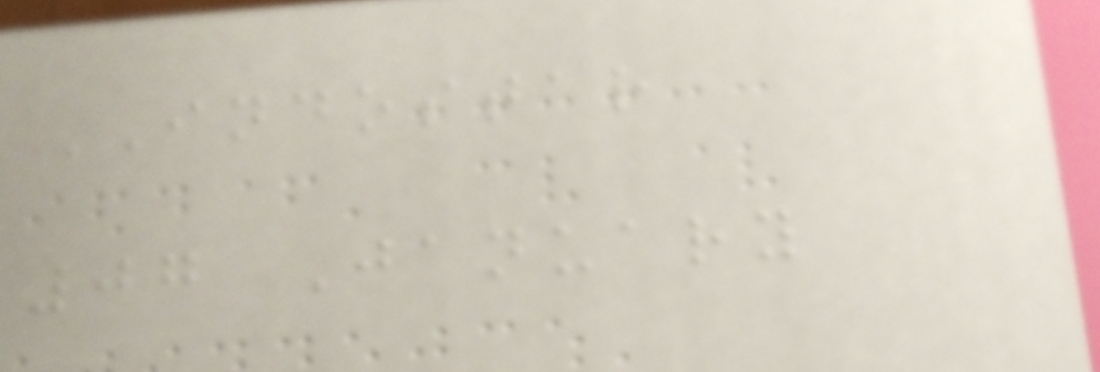INDOSTAR
07 January
